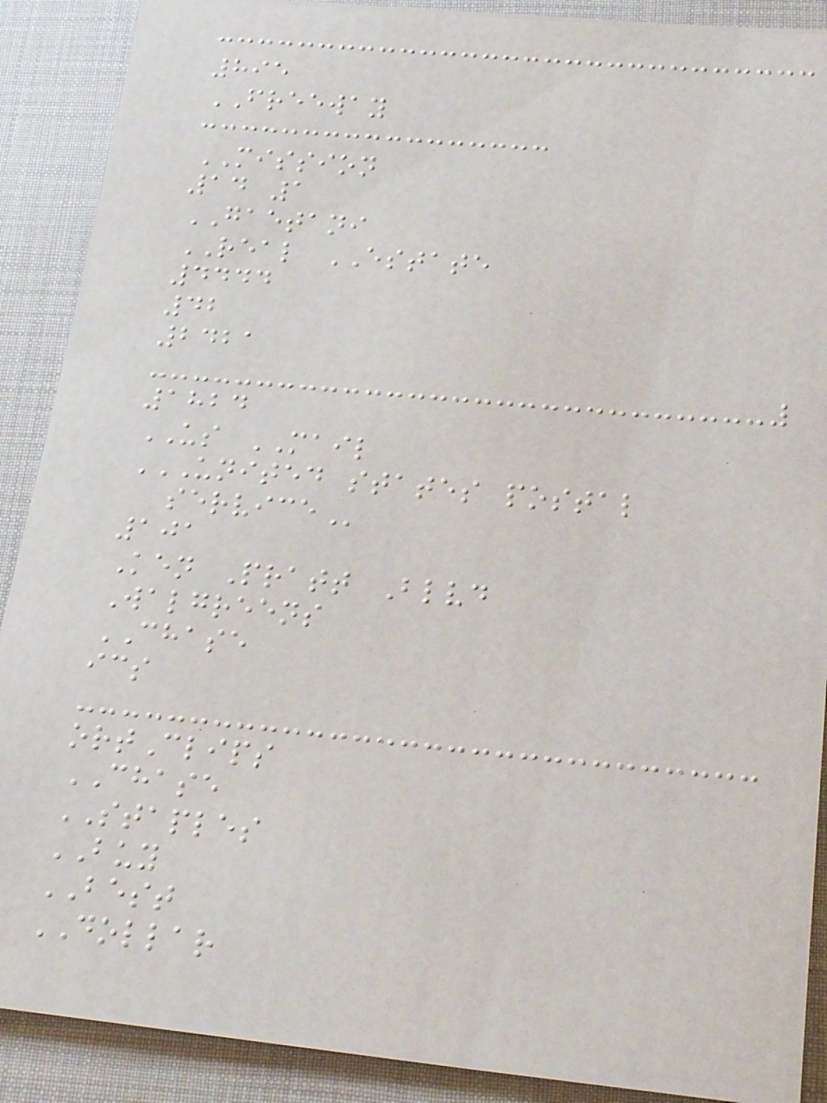895
FREEWAY
MISSION
14 1
GAETANI
REAL ESTATE
4444
42
2421
1824
US MAIL
UNITED STATES POSTAL
SERVICE
101
Ken Pratt Blvd
Walgreens
CHASE
ics
ortClips
CHASE
STAPLES
BUY
BEST
DOLLAR
